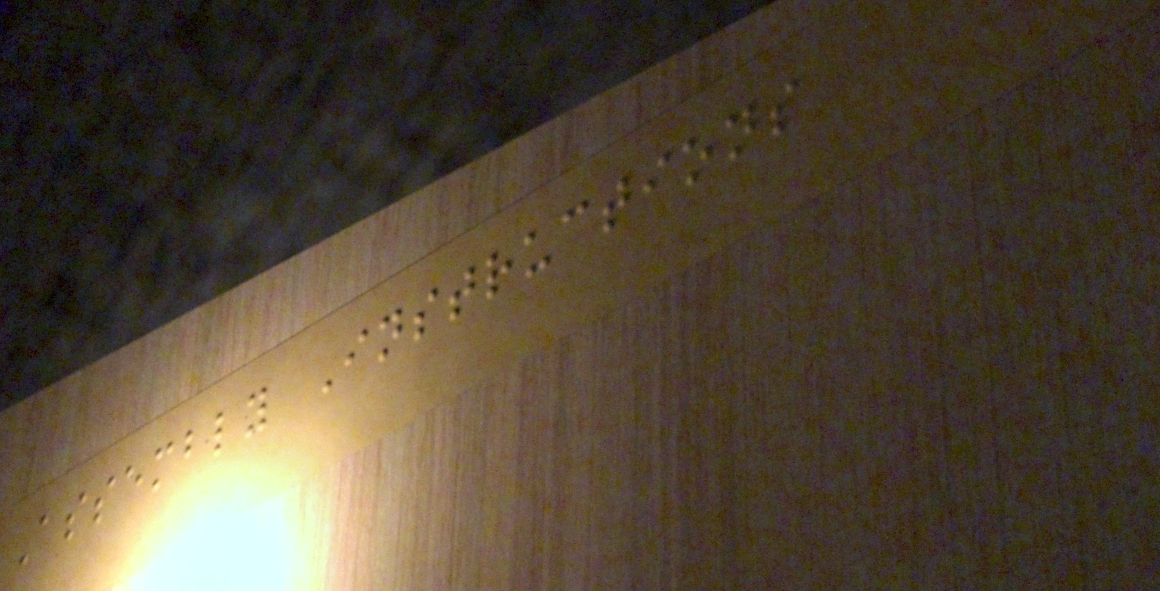Assembly Instructions
